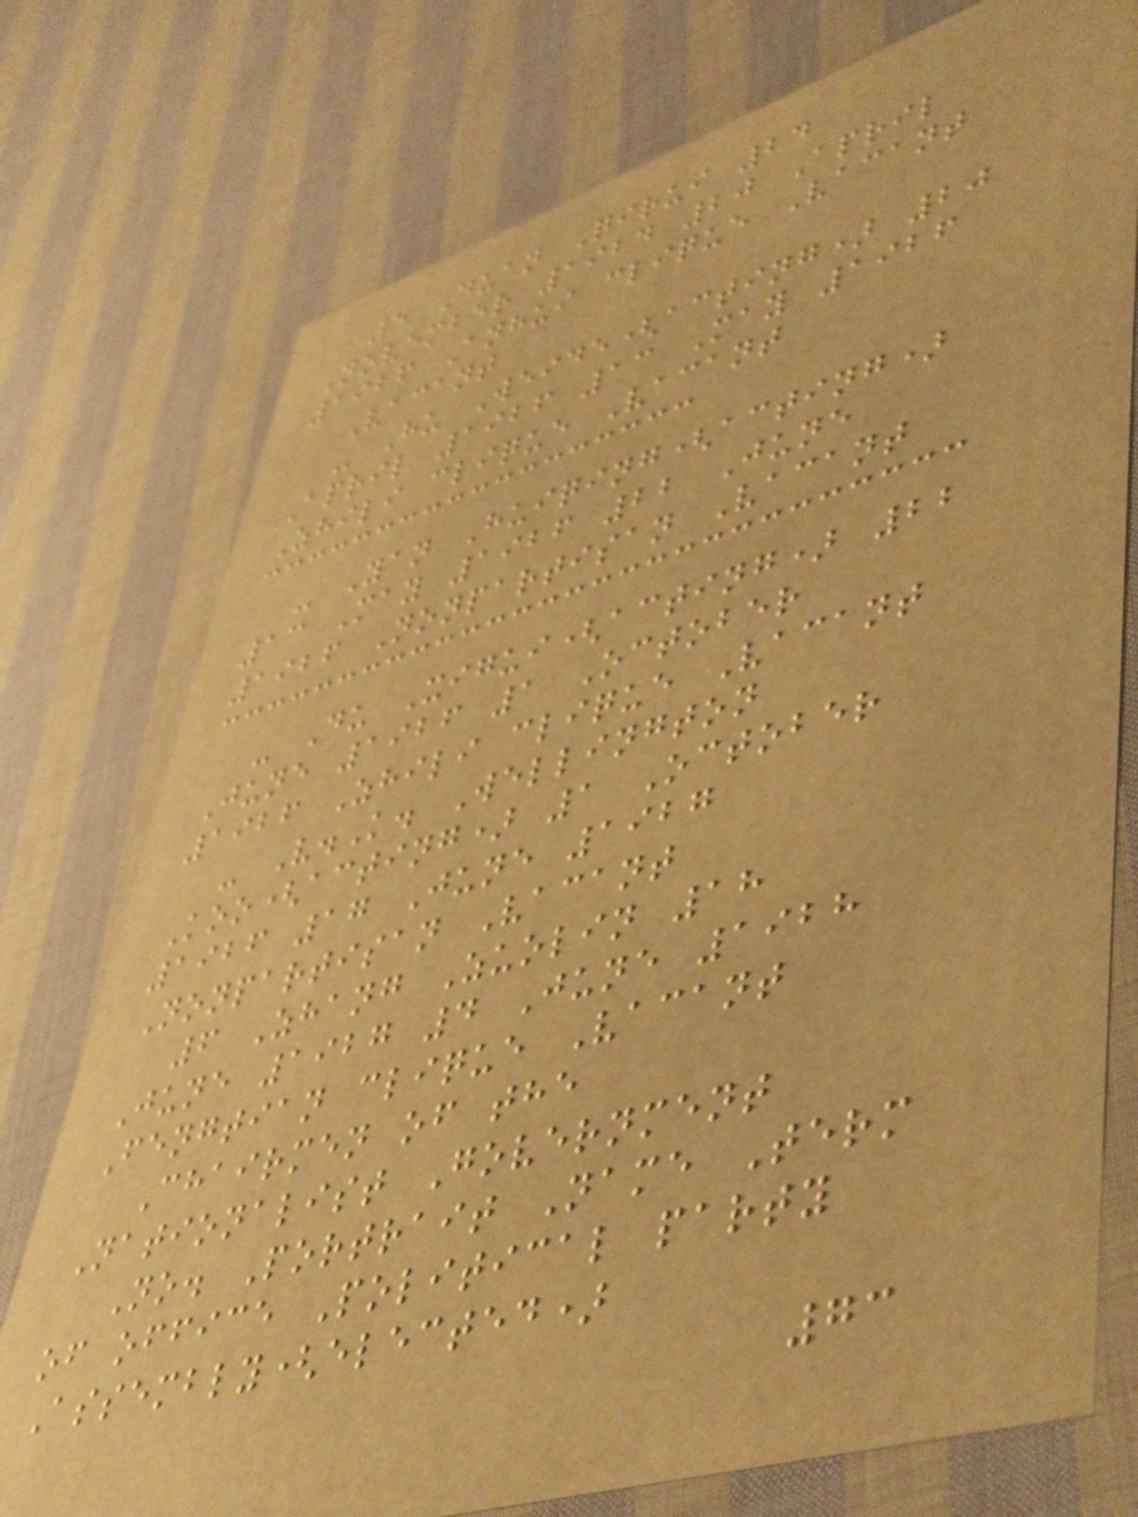5 Duan Qirui 24
November 1924 20 April
1926 Anhui clique Vacant
Vacant
- Hu Weide(acting) 20
April 1926 13 May 1926
Zhili clique Vacant
- Yan Huiqing(acting)
13 May 1926 22 June
1926 Nonpartisan Vacant
- Du Xigui(acting) 22
June 1926 1 October
1926 Zhili clique Vacant
- V.K. Wellington
Koo(acting) 1 October
1926 17 June 1927
Nonpartisan Vacant
6 Zhang Zuolin 18
June 1927 4 June 1928
Fengtian clique Vacant
Chairmen of the
Nationalist Government
No. Portrait Name Term
of office Political party
Assembly(elected)
73
